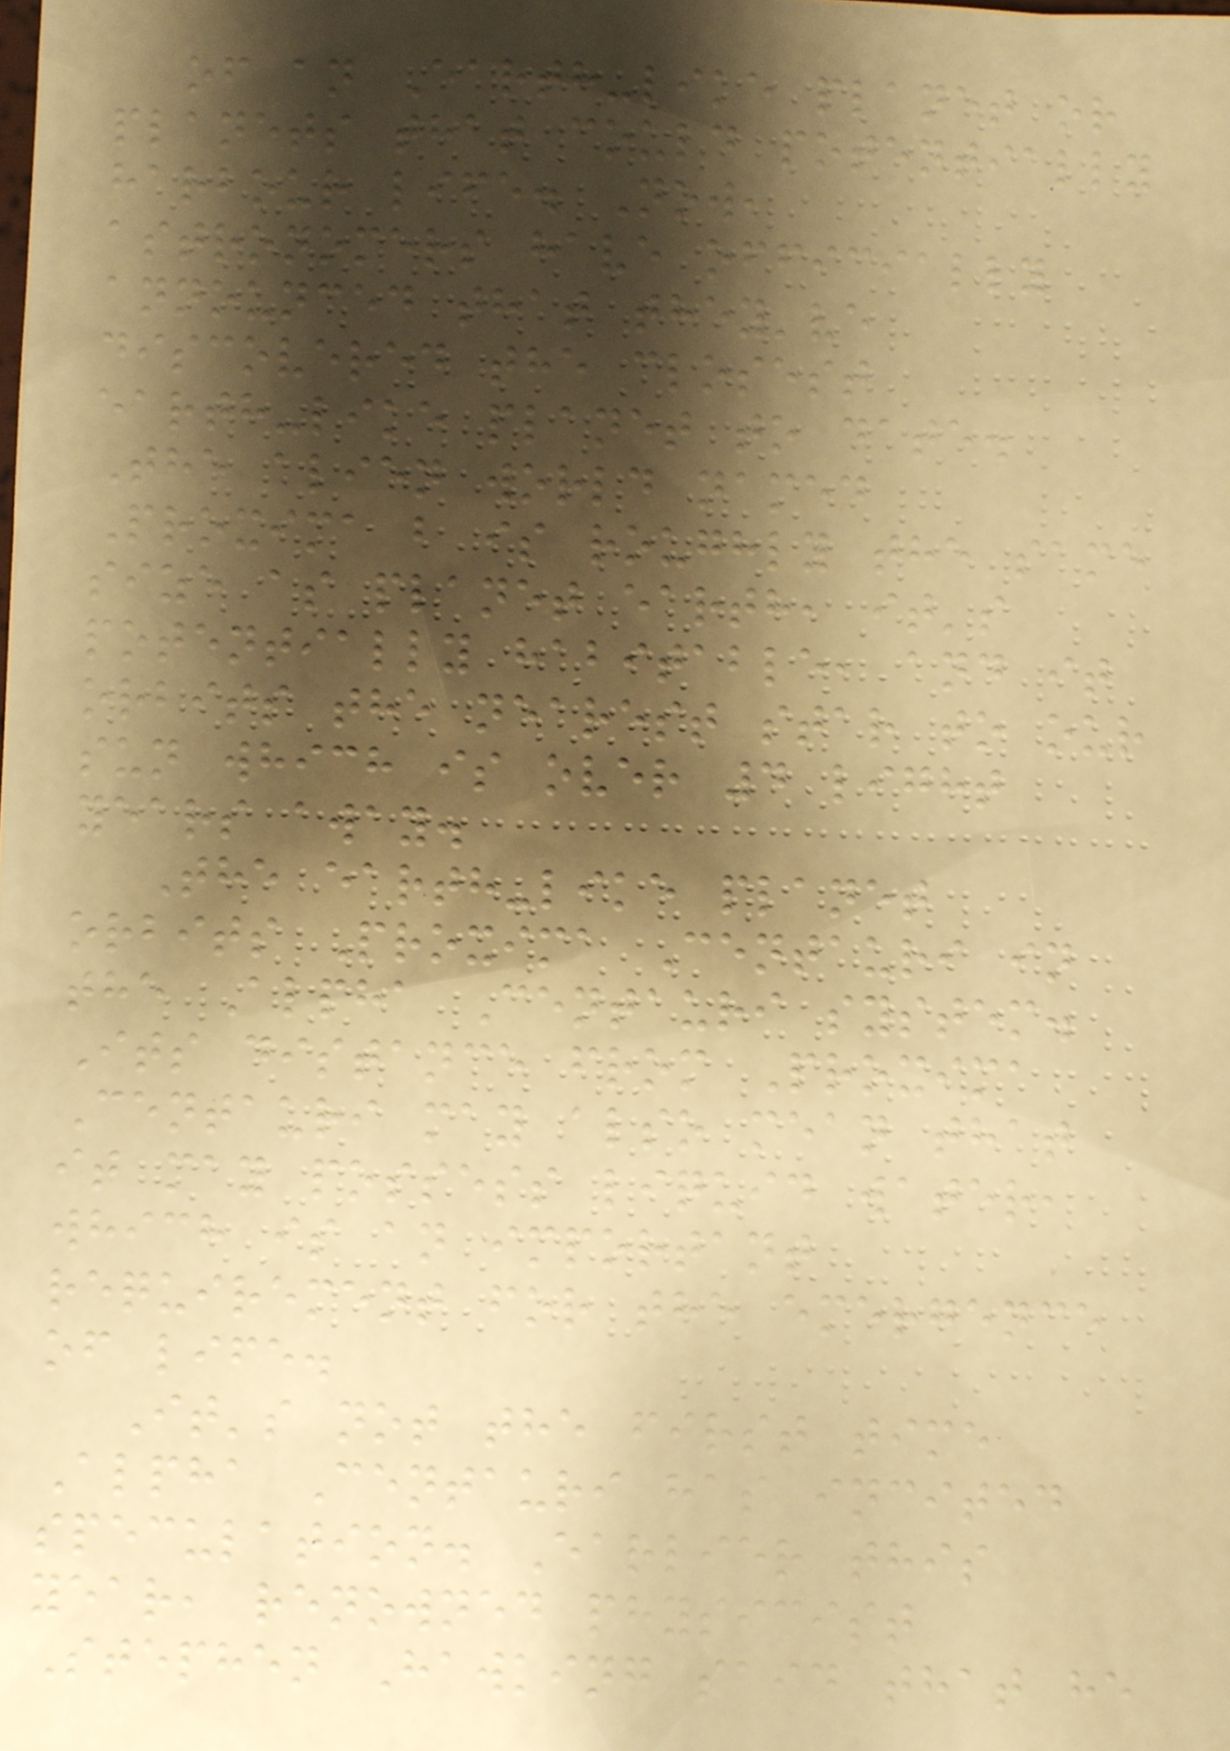of an Earth-like planet or
planets that could potentially
harbour life. Now,
astronomers have officially
announced that they've
discovered the closest
earth-like planet to date.
The alien world named
Proxima b is roughly the same
size as planet earth, it's
potentially habitable, and it
orbits the nearest star to our
sun which is over 4 light
years away.
The earth-like planet
orbits Proxima Centauri in
the Alpha Centauri system.
Its distance from Proxima
Centauri may also mean that
it may possess liquid water,
which is an important
requirement for the emergence
of life.
It's not the first time
Alpha Centauri has incited
speculation. Earlier this
year, renowned physicist
Stephen Hawking said that he
